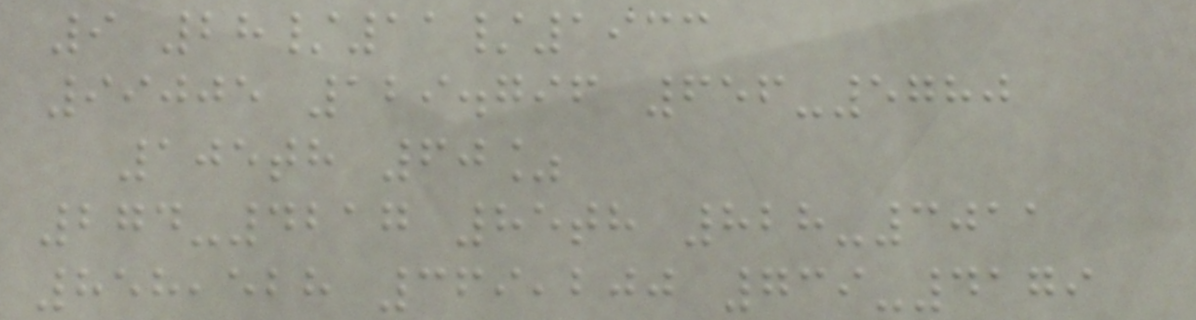9 28/11/1933
99005 129.796 656-5780
105th 60%
274-4217 85th 828-3011
858,528 369,200 739-4179
